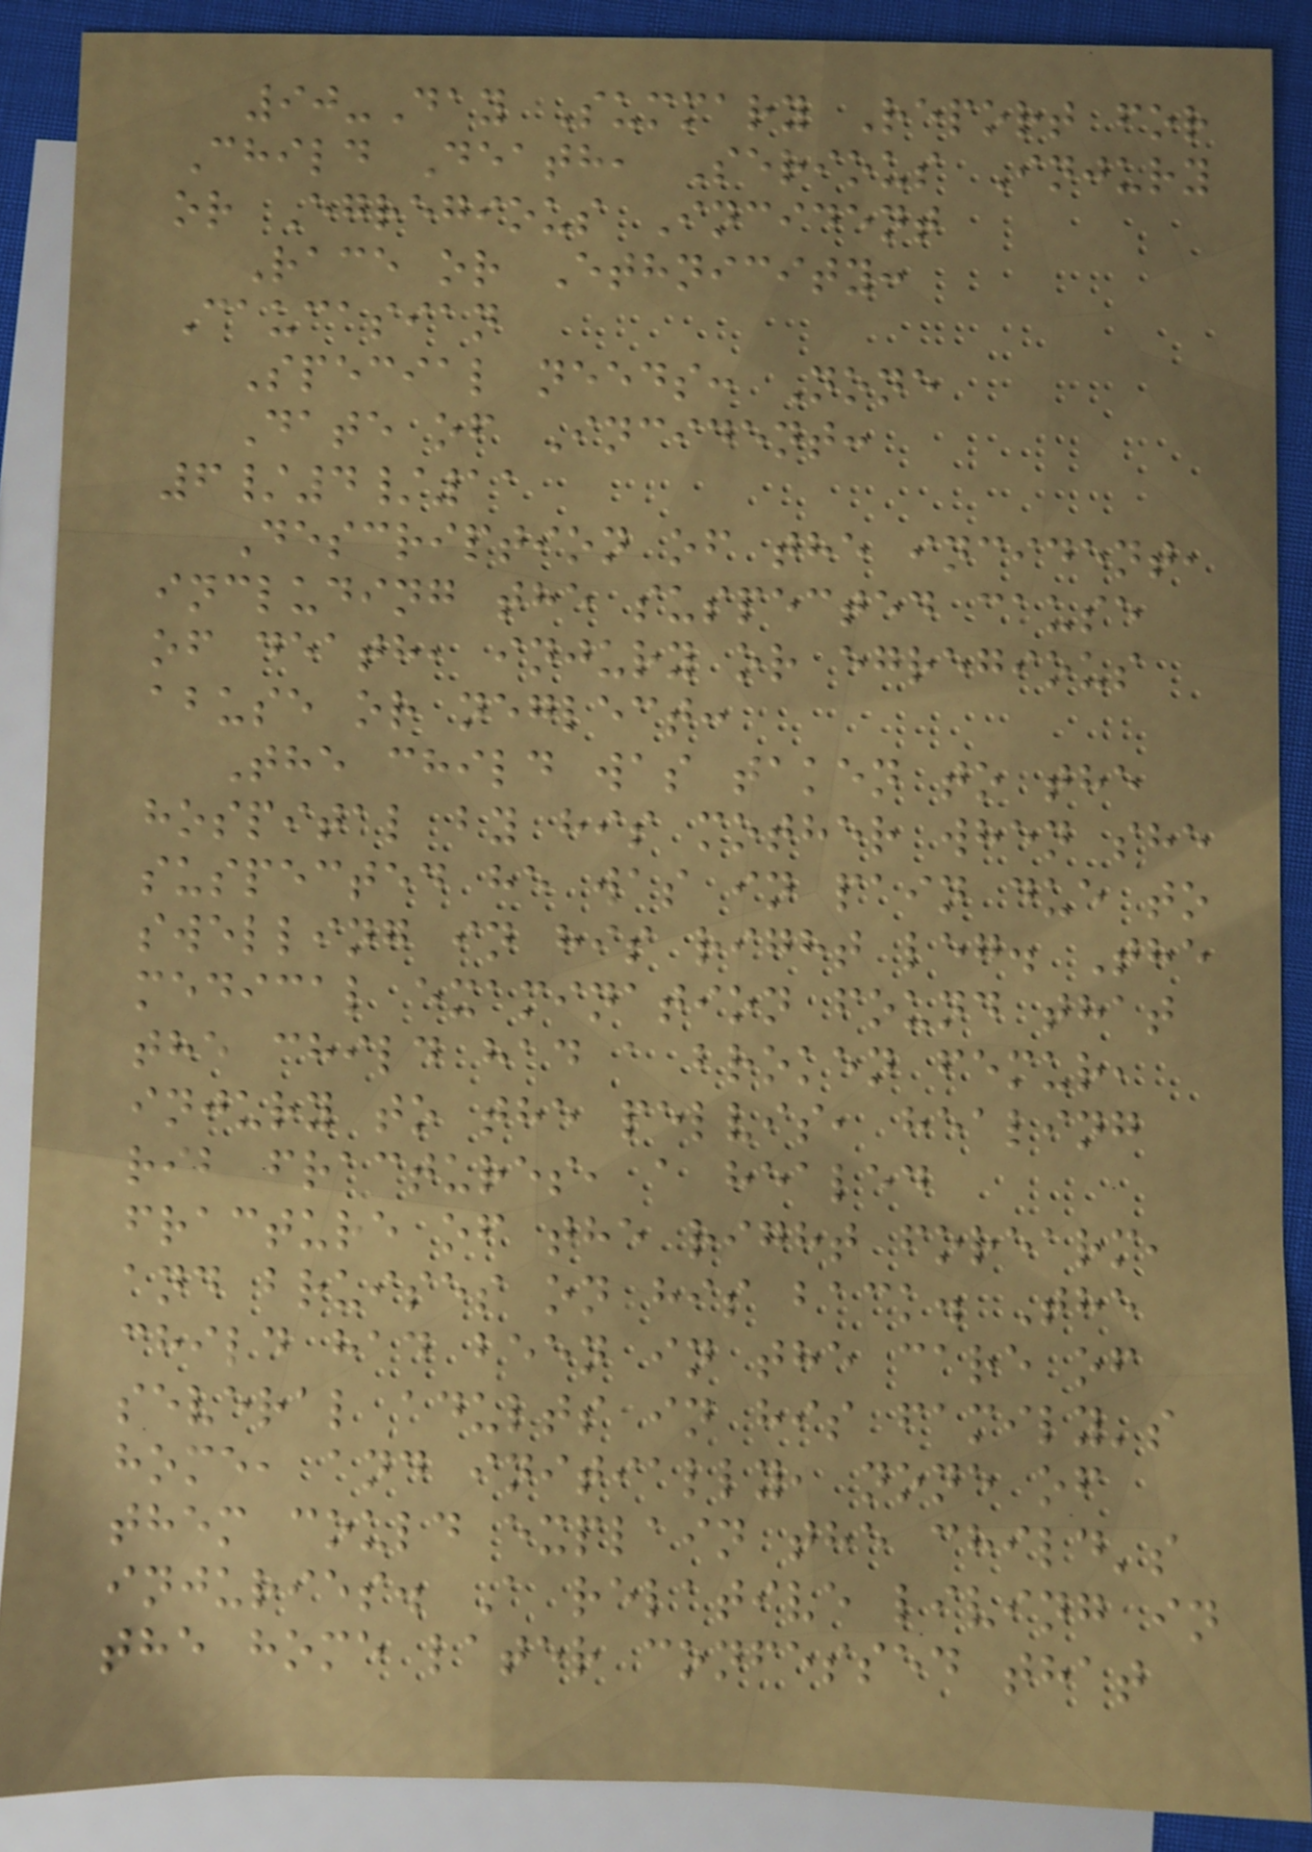90-Day Summary Report for
Child Death, Serious Injury
or Egregious Incident
Race or Ethnicity:
Caucasian
Special needs: None
Date of Incident:
6/4/11
Description of the incident,
including the suspected cause
of death, injury or egregious
abuse or neglect:
The child was taken to the
hospital by his mother when she
suspected he was in pain due to
swelling in his right leg. The
medical examination found that
the child had a broken femur,
injury to the pelvis, healing
rib fractures, a healed
fracture of the right forearm,
and bruises on his back. The
child had been in the care of
several adults in his family's
home, and initially, none of
them could explain the child's
injuries. A relative living in
the home later confessed that
